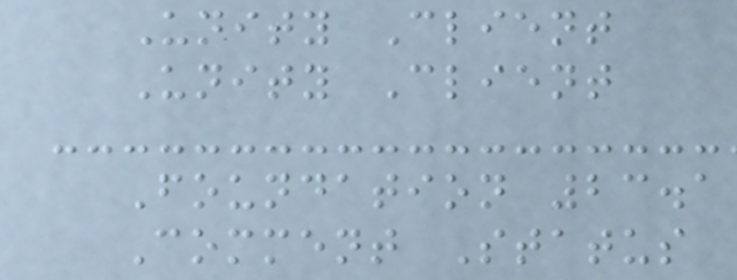Unity Client
Unity Client
Foundation 23.1
Comment Status
